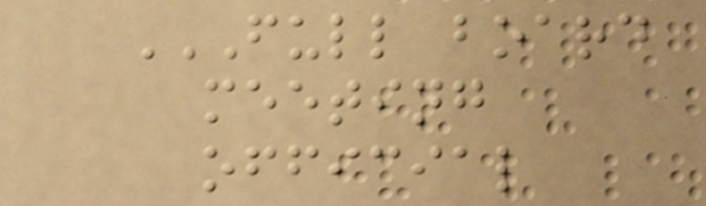FULL BOARD
MEETING
OFFICIAL
